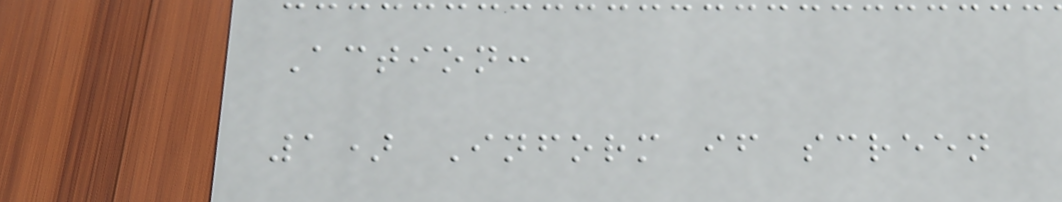Action:
1) Inform if screen
